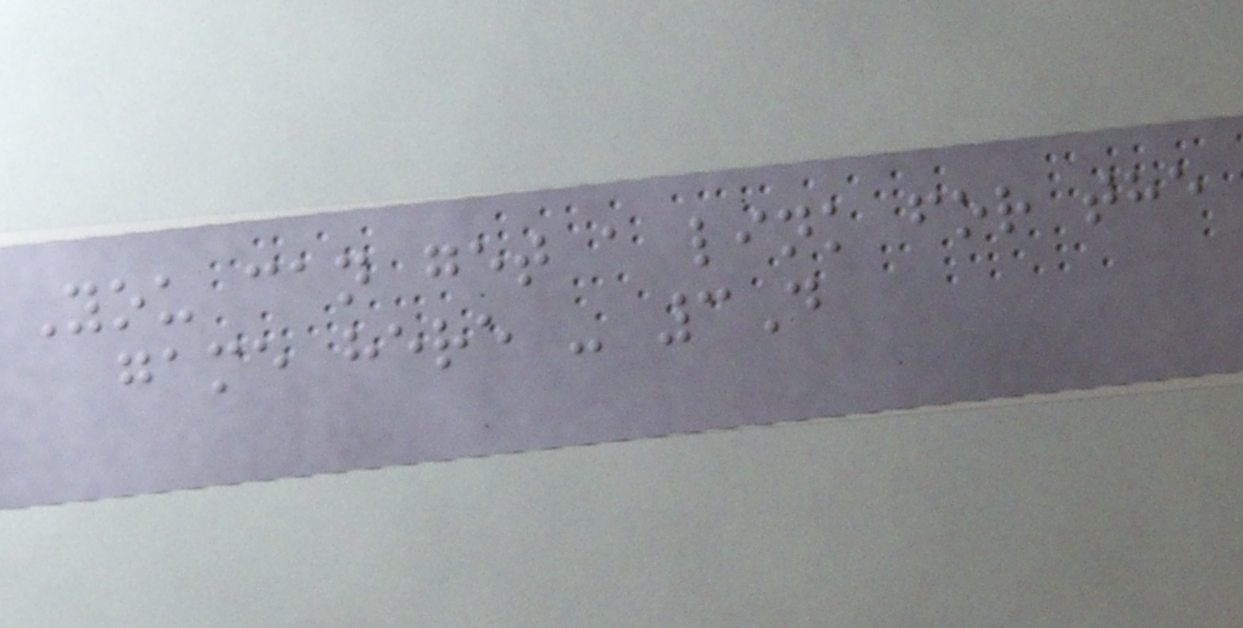You can get a link for the
game here - 3D
